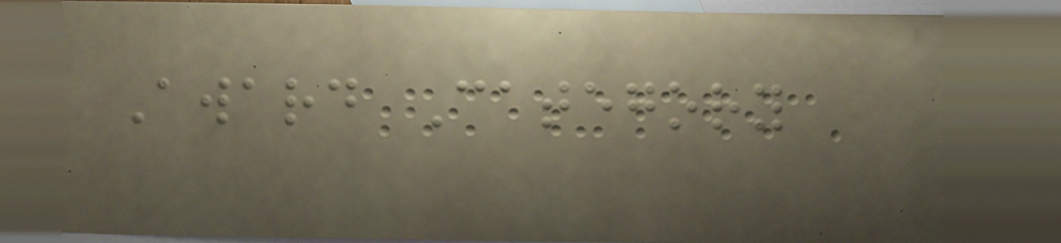Award Category
